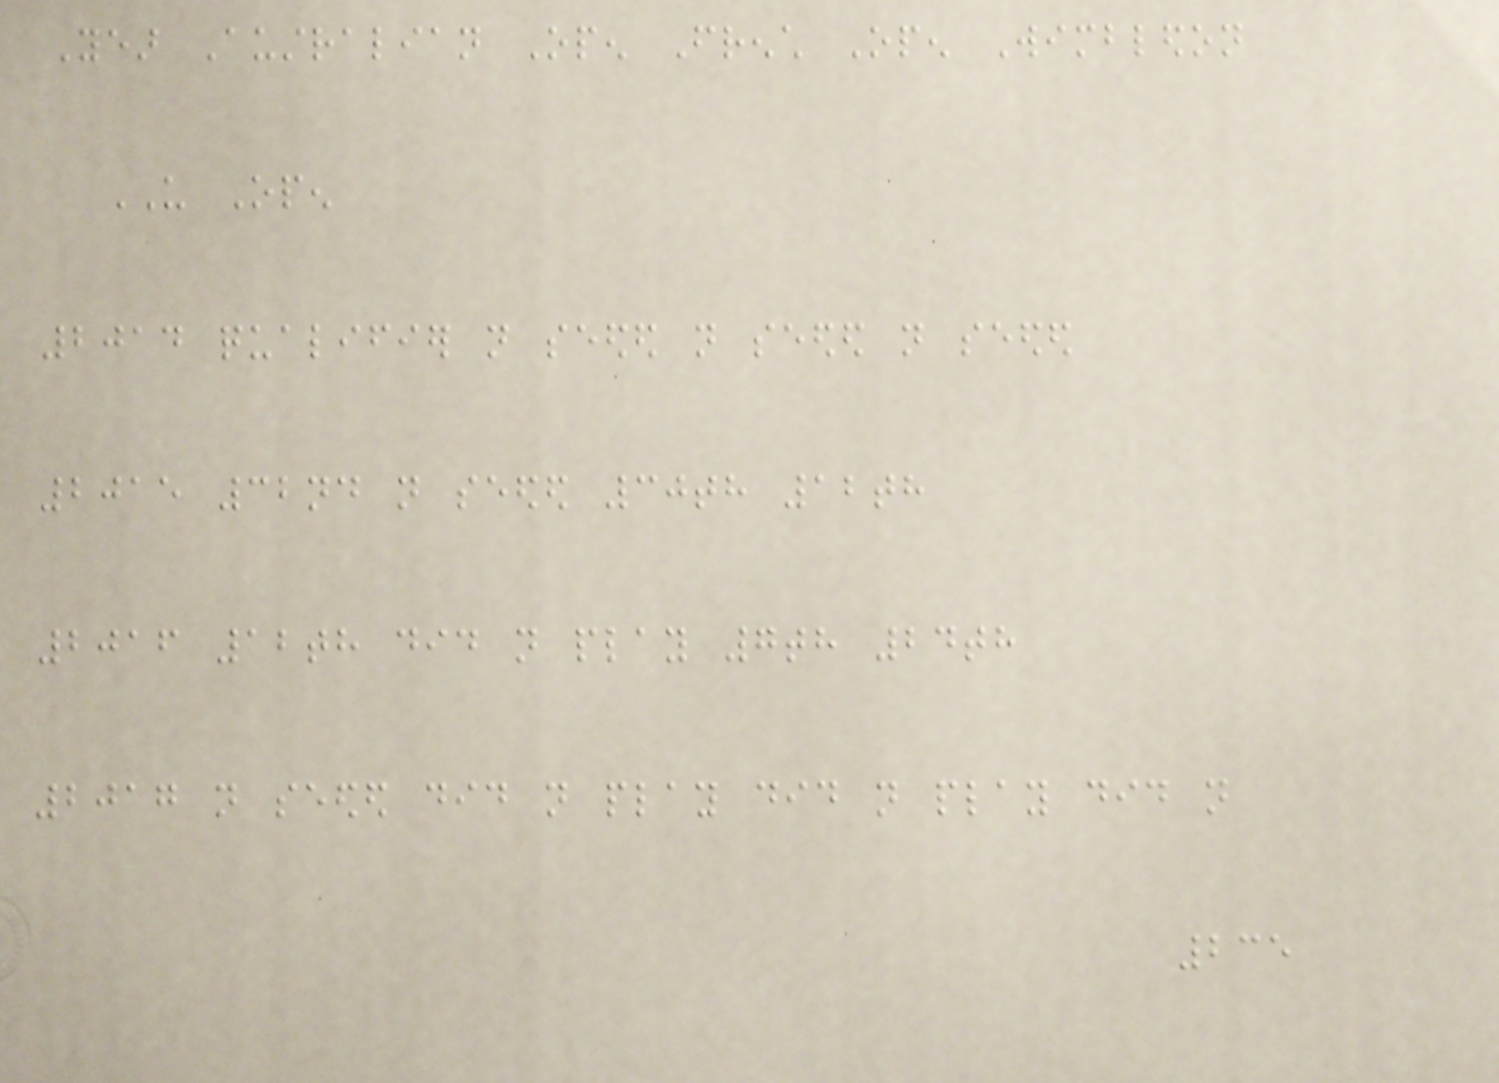Year Australian Open French Open Wimbledon
US Open
2014 qualifier not seeded not seeded not seeded
2015 32nd not seeded 30th 12th
2016 12th did not play 7th 24th
2017 not seeded did not play did not play did not
235
